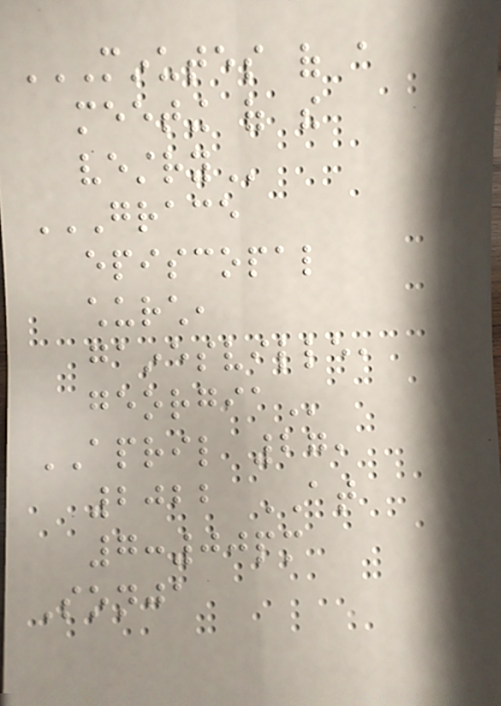MINUTES OF A
MEETING OF THE
VESTRY
GRACE
EPISCOPAL
CHURCH,
GAINESVILLE,
GEORGIA
APRIL 27,
2022 AT
7:00pm
Sonja
